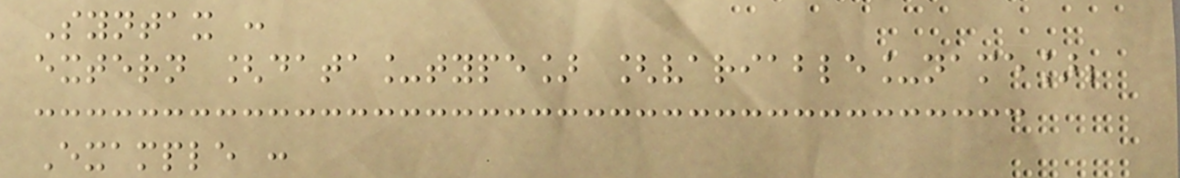Syntax :
extern [data_type] [variable_name];
Example :
